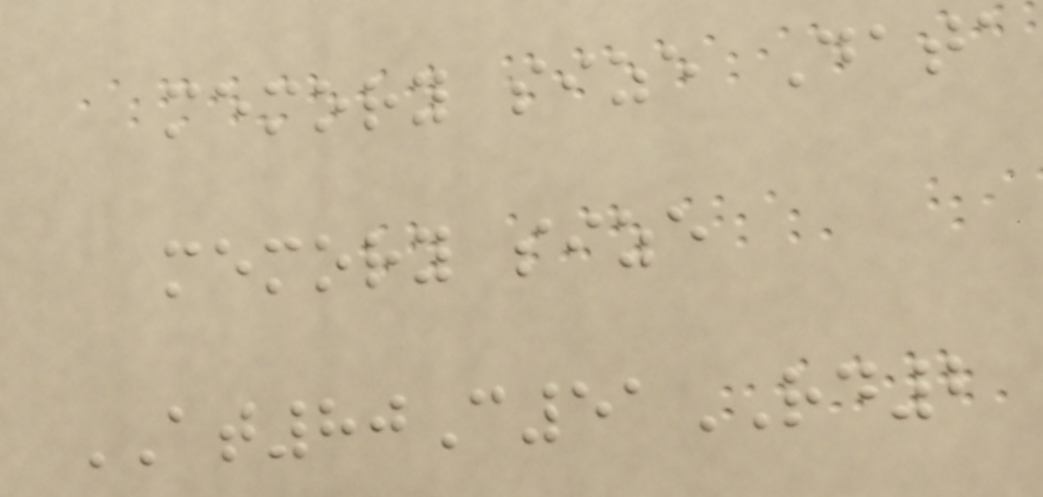memory size Data
memory size
AT80C51RD2
